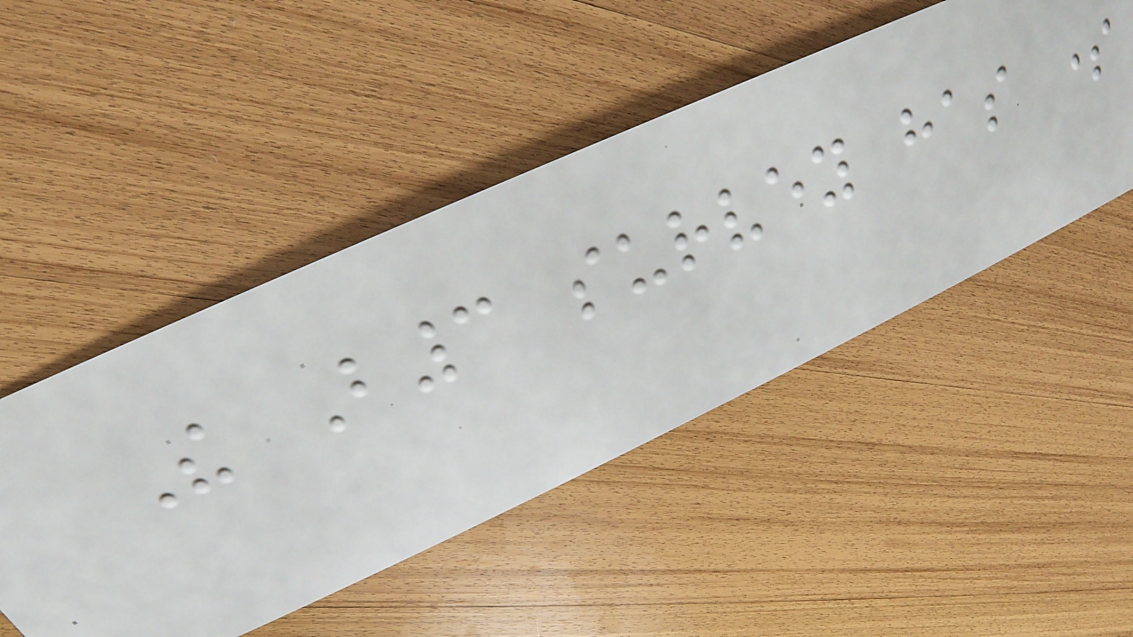The B3 survey has some
